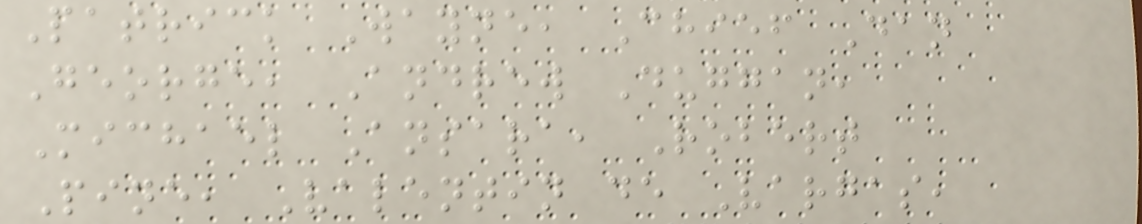Patrick Wayne, Chief Dan
George, Andrew Duggan,
Michael Ansara, Robert
Pine, Valentin de Vargas,
